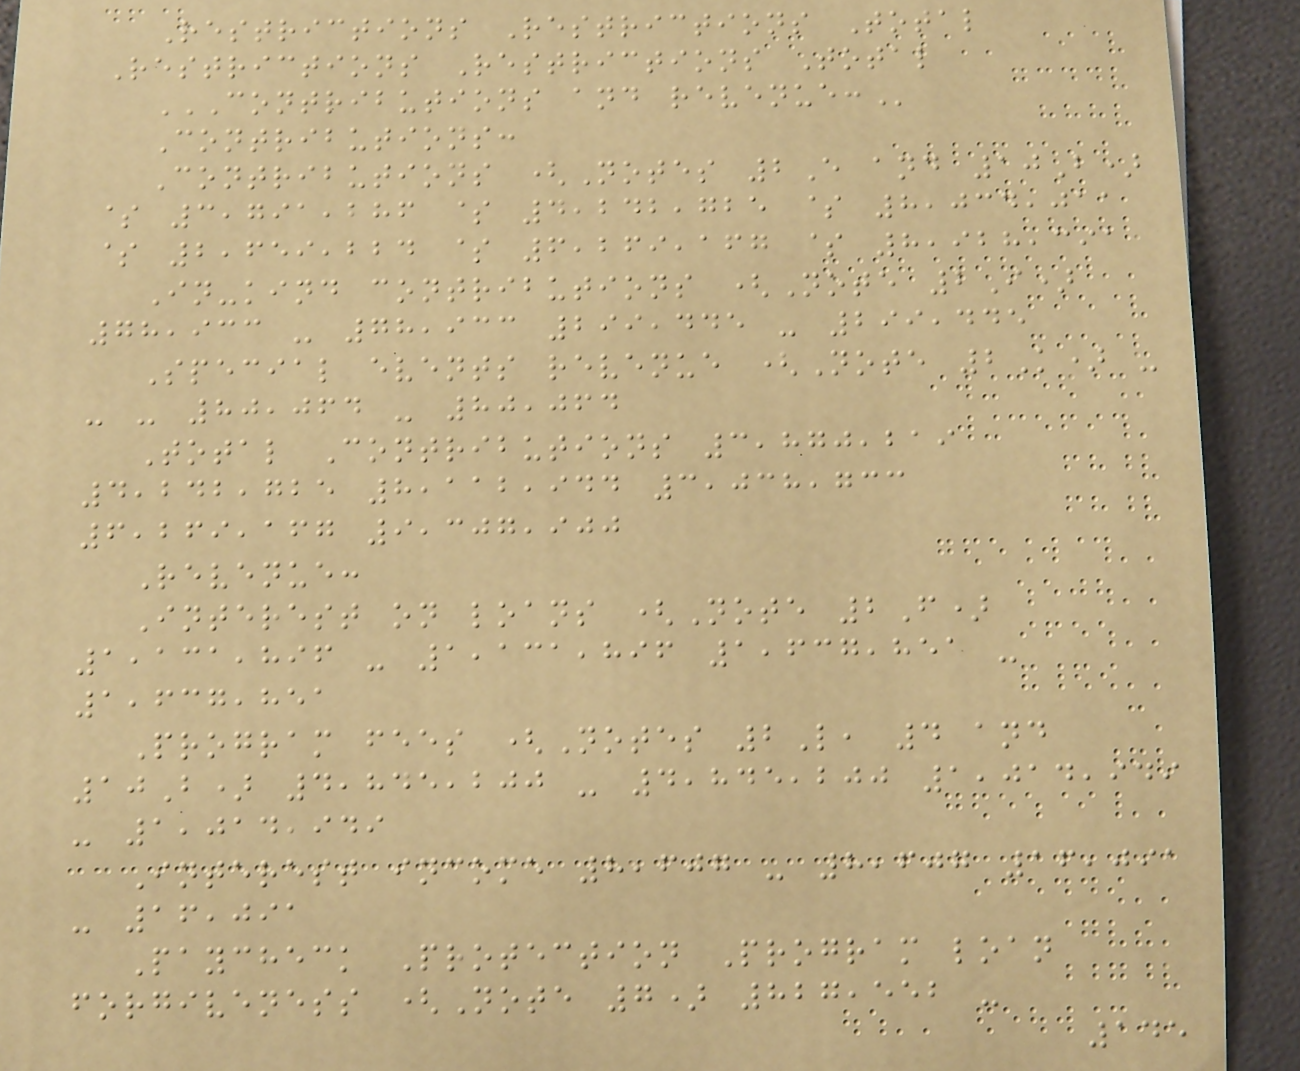Restrictions Restrictions Total
Restrictions Restrictions Total
CONTRIBUTIONS AND REVENUE:
Contributions:
Contributions (Notes 2E and 10B)
$ 3,791,286 $ 4,242,725 $ 8,034,011
$ 2,659,224 $ 6,269,167 $ 8,928,391
In-kind contributions (Note 2I)
78,933 - 78,933 299,445 - 299,445
Special events revenue (Note 2K) -
- - 80,064 - 80,064
Total Contributions 3,870,219
4,242,725 8,112,944 3,038,733
6,269,167 9,307,900
Revenue:
Interest on loans (Note 2F)
1,131,896 - 1,131,896 1,637,851 -
1,637,851
Program fees (Notes 2L, 4 and
10B) 4,845,200 - 4,845,200 1,014,949
- 1,014,949
Interest income 8,607 - 8,607 16,091
- 16,091
Paycheck Protection Program loan
forgiveness (Note 7) 827,552 -
145
